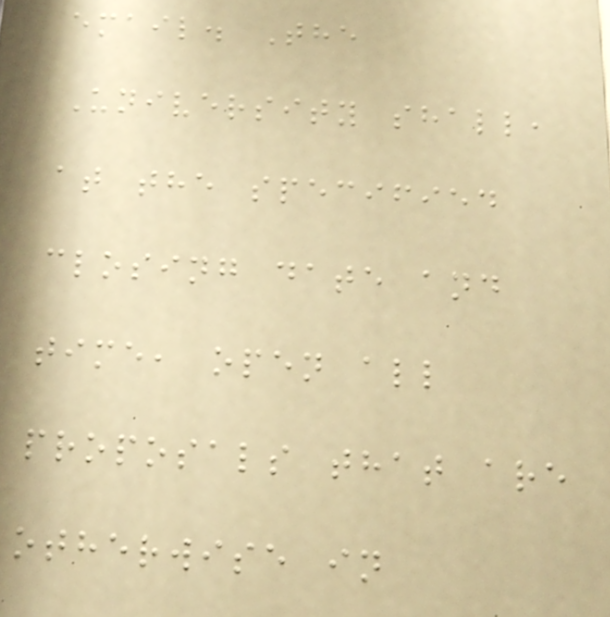email. The
University shall,
at the specified
closing date and
time, open all
proposals that are
otherwise in
